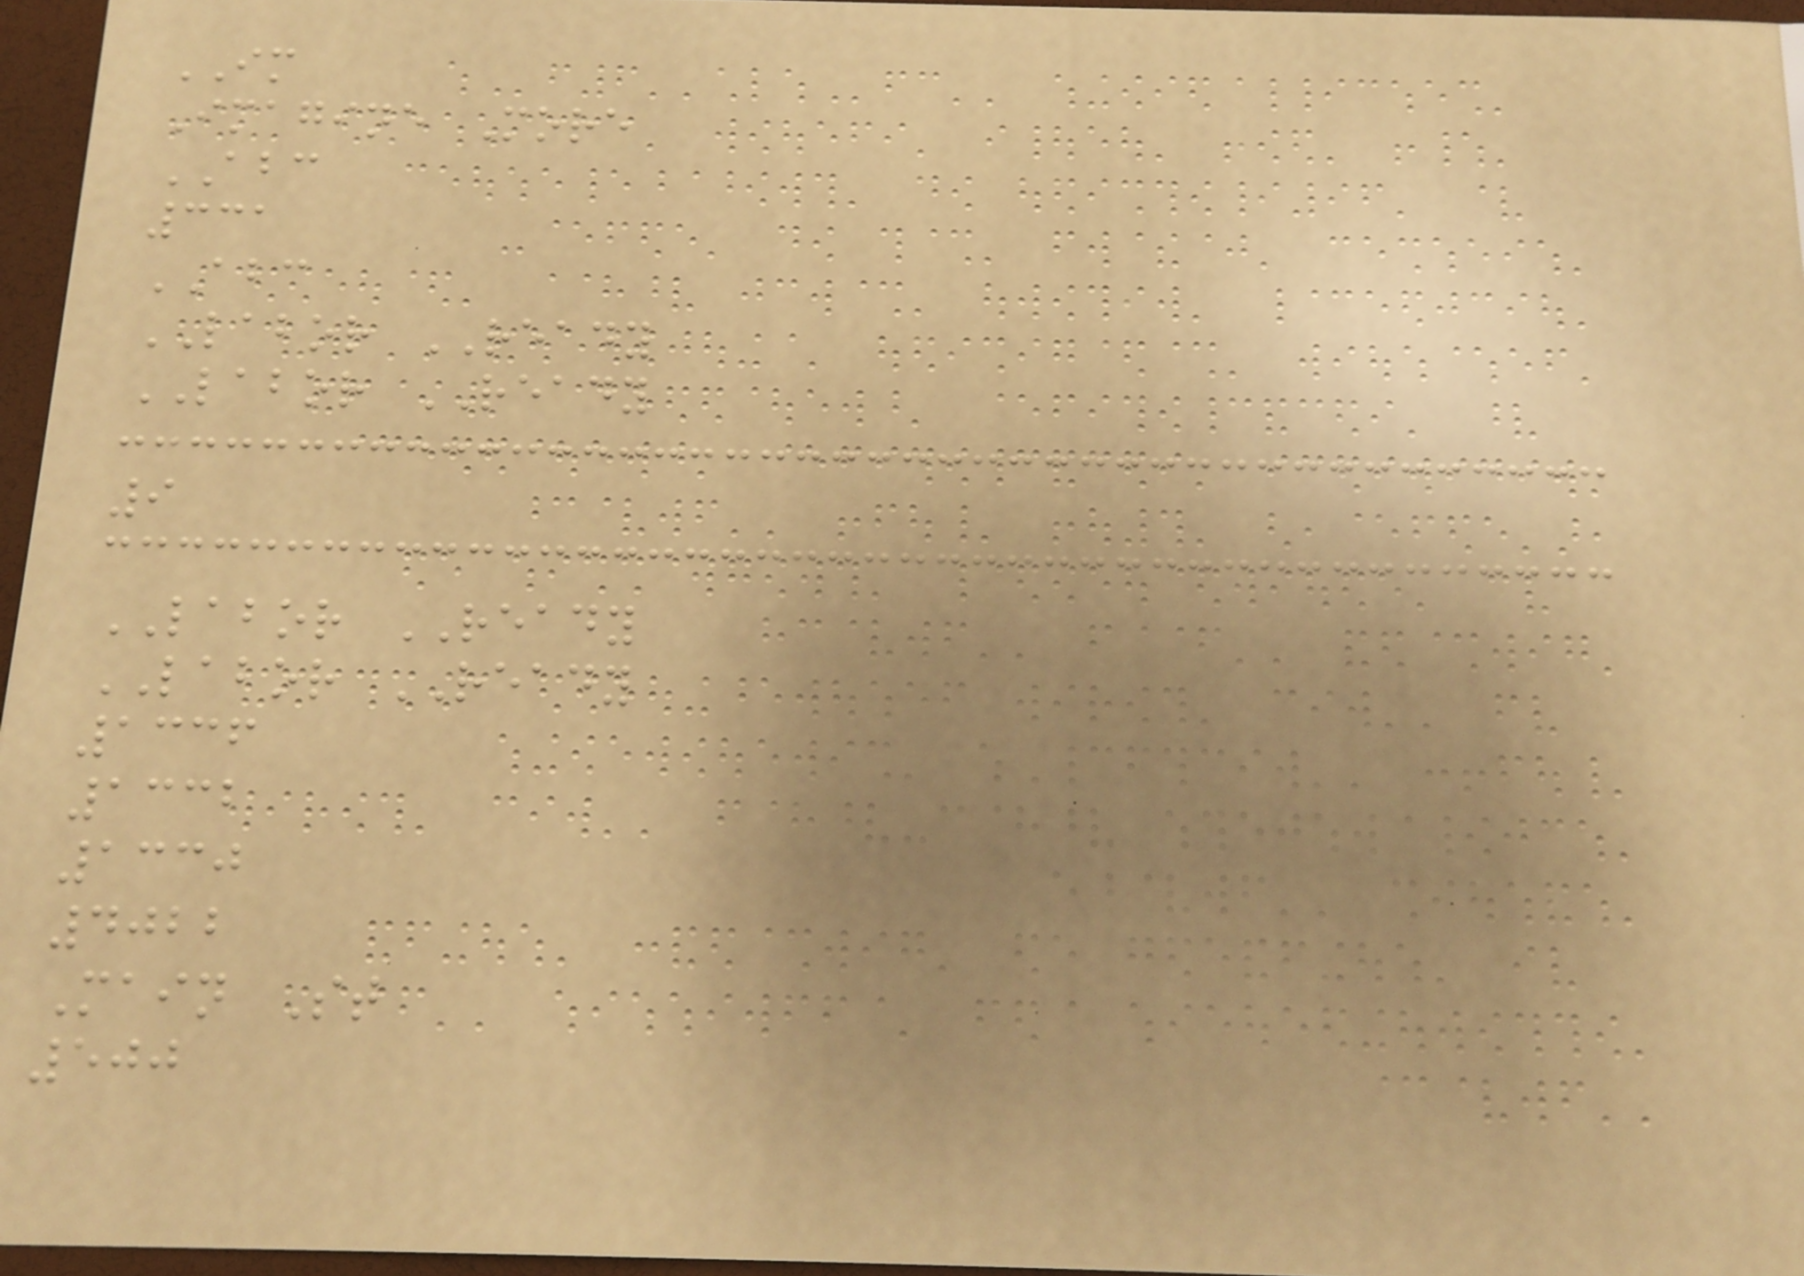IM
Imagine More
ABC
331
ABC
LABOR READY
LABOR READY
9
LABOR READY
LABOR READY
1336
1332
1330
4022
Main St
500
